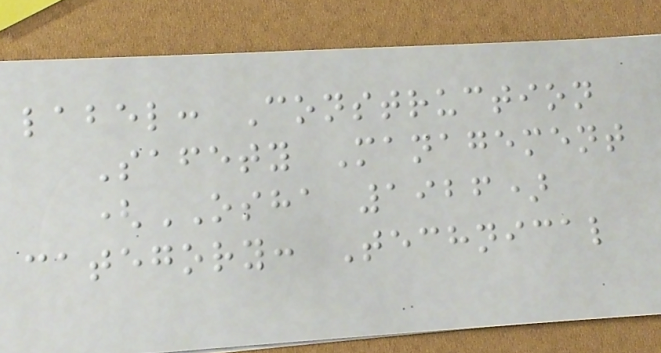label: Construction
Safety Management
(OSHA 1926)
category: Technical
